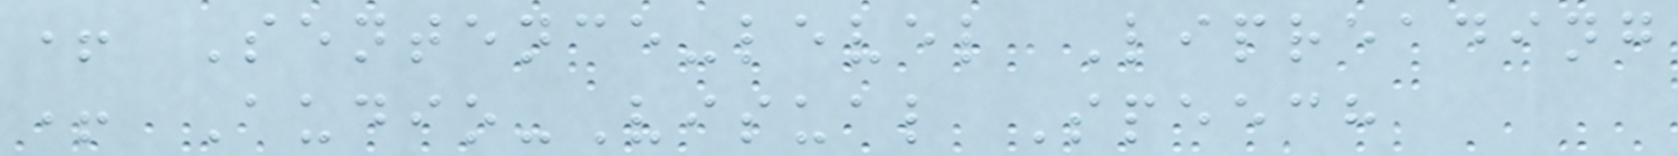+ Sentence-level Lipreading
+ Audio-Visual Speech
